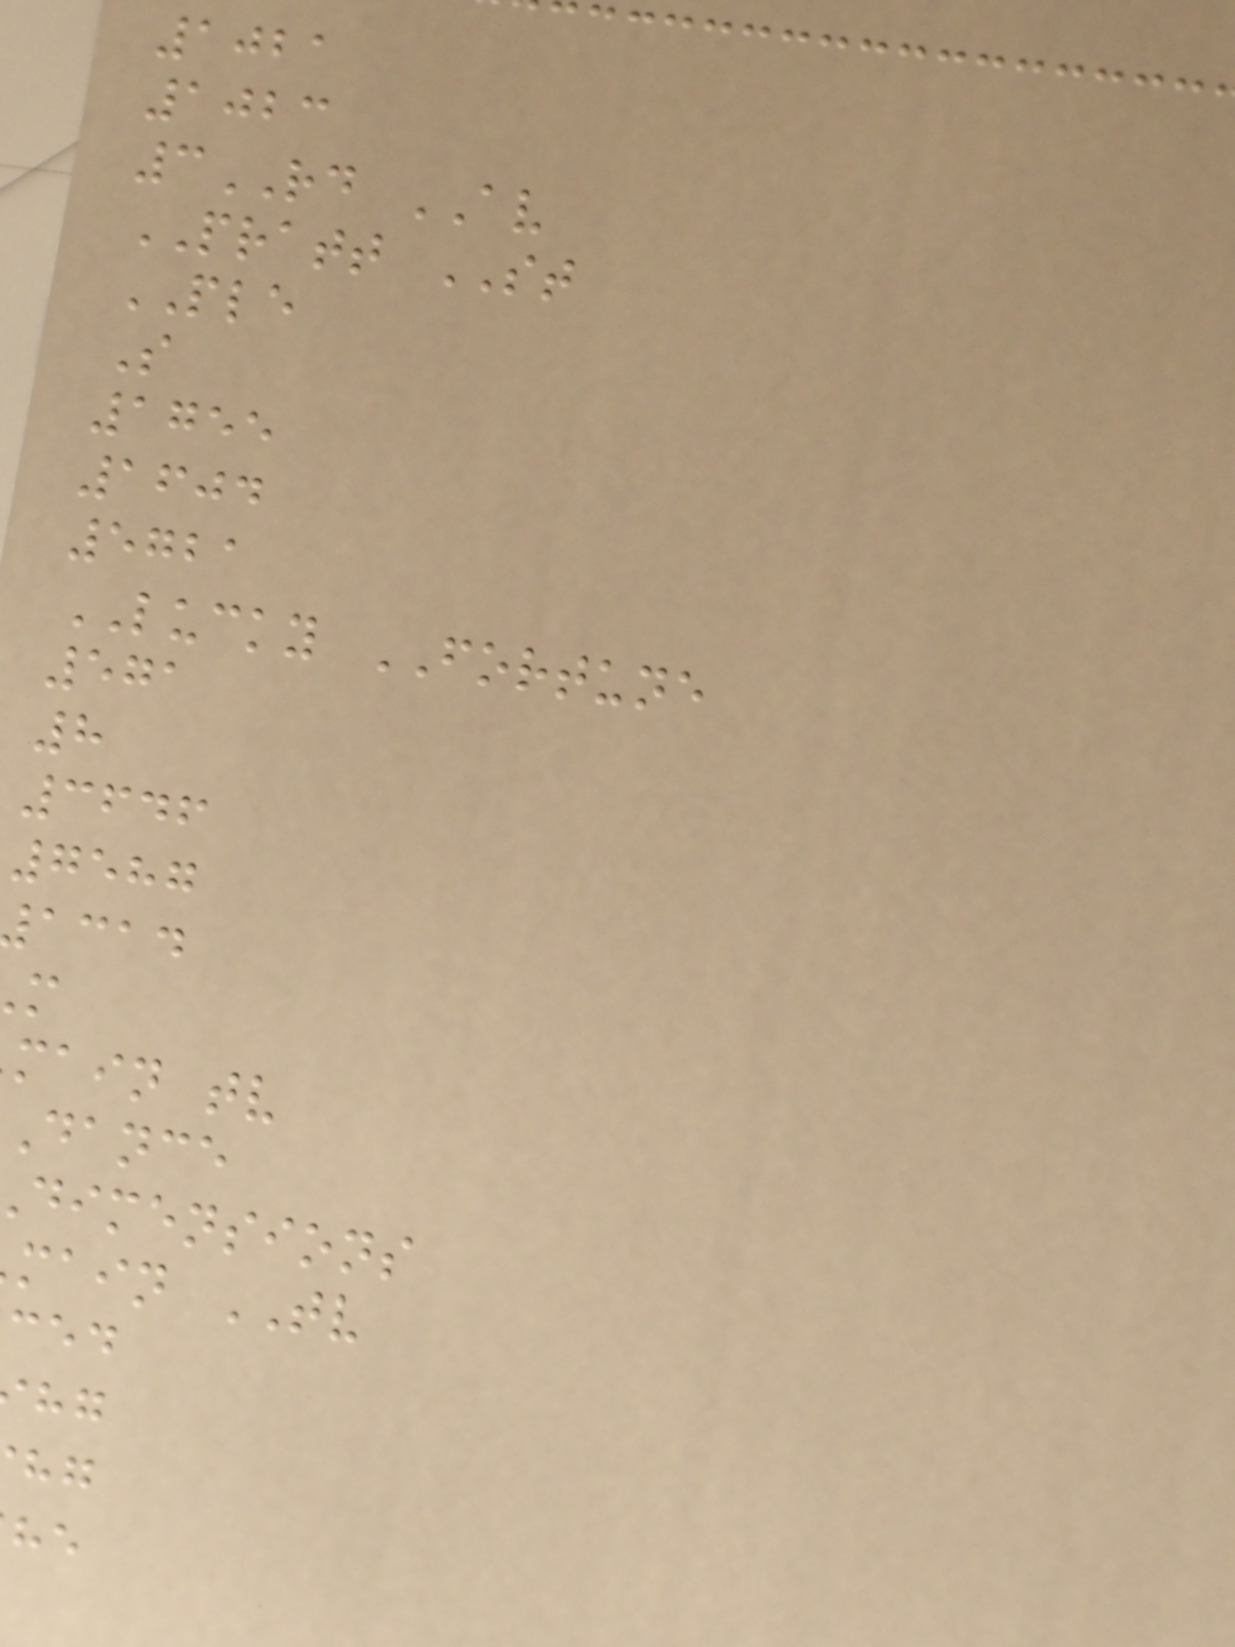1021
1023
3RD AV
PRATT ST
PLE
S
1755
1604
5721
LUCKY FORTUNE
571
8
3646
7587
acad
main tv
dance
dimensions
main TV
